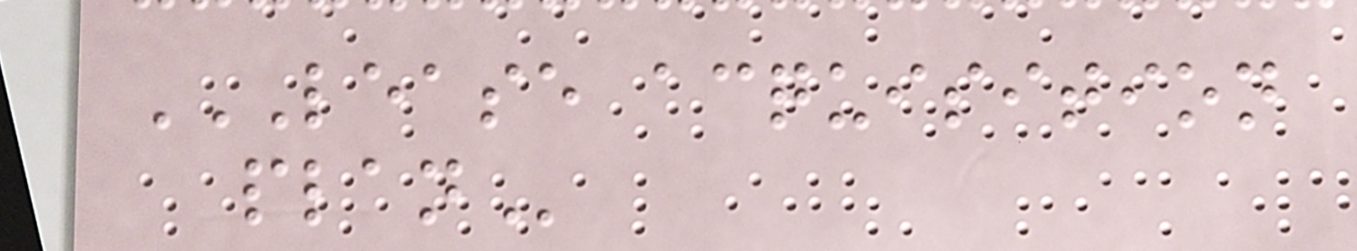LEASE ACQUISITION
PLAN
